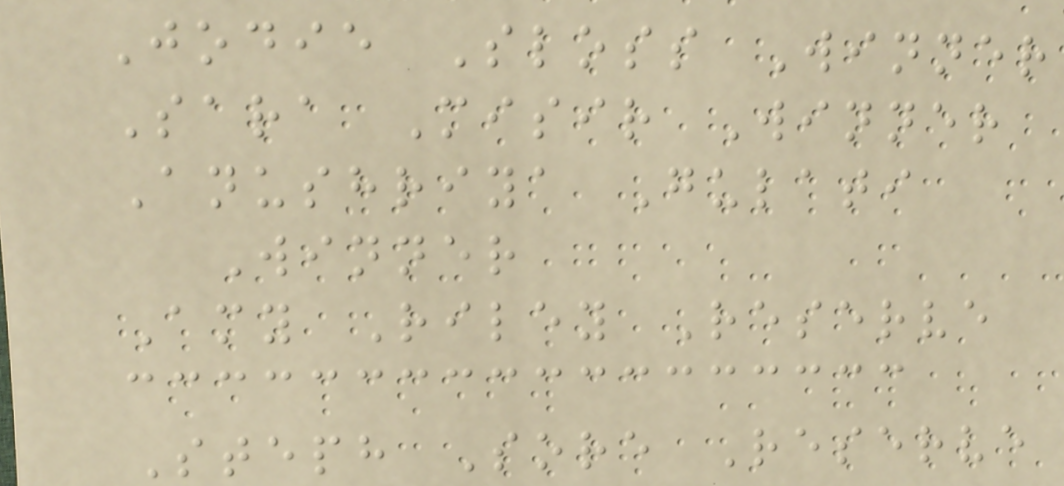Jodie Sloss Winner
Sara Misir Winner
Anushriya Gulati
Winner
Amy Riley Reserve
Steph Sore Reserve
